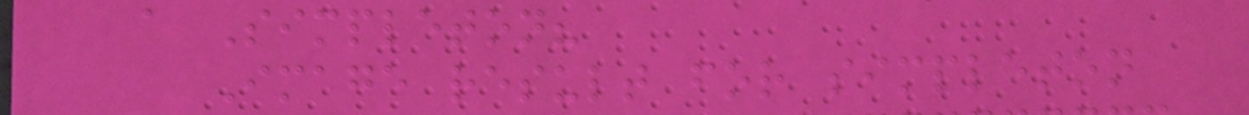a Simpleton?
Image result for simpleton
